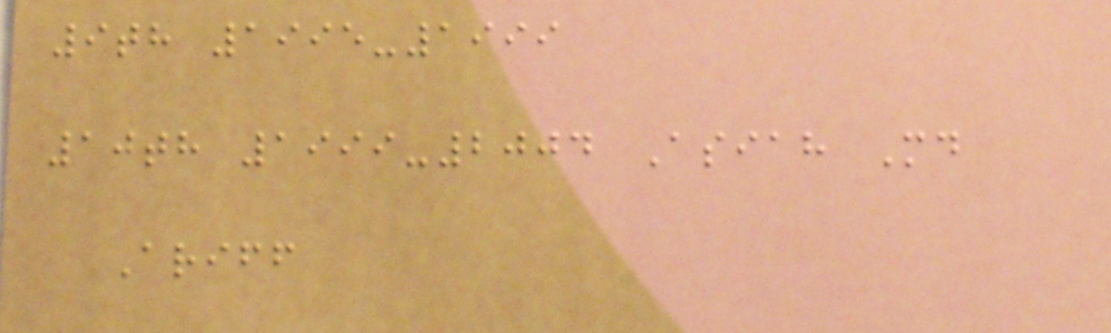9th 1995-1999
10th 1999-2004 Asiah Md
Ariff
